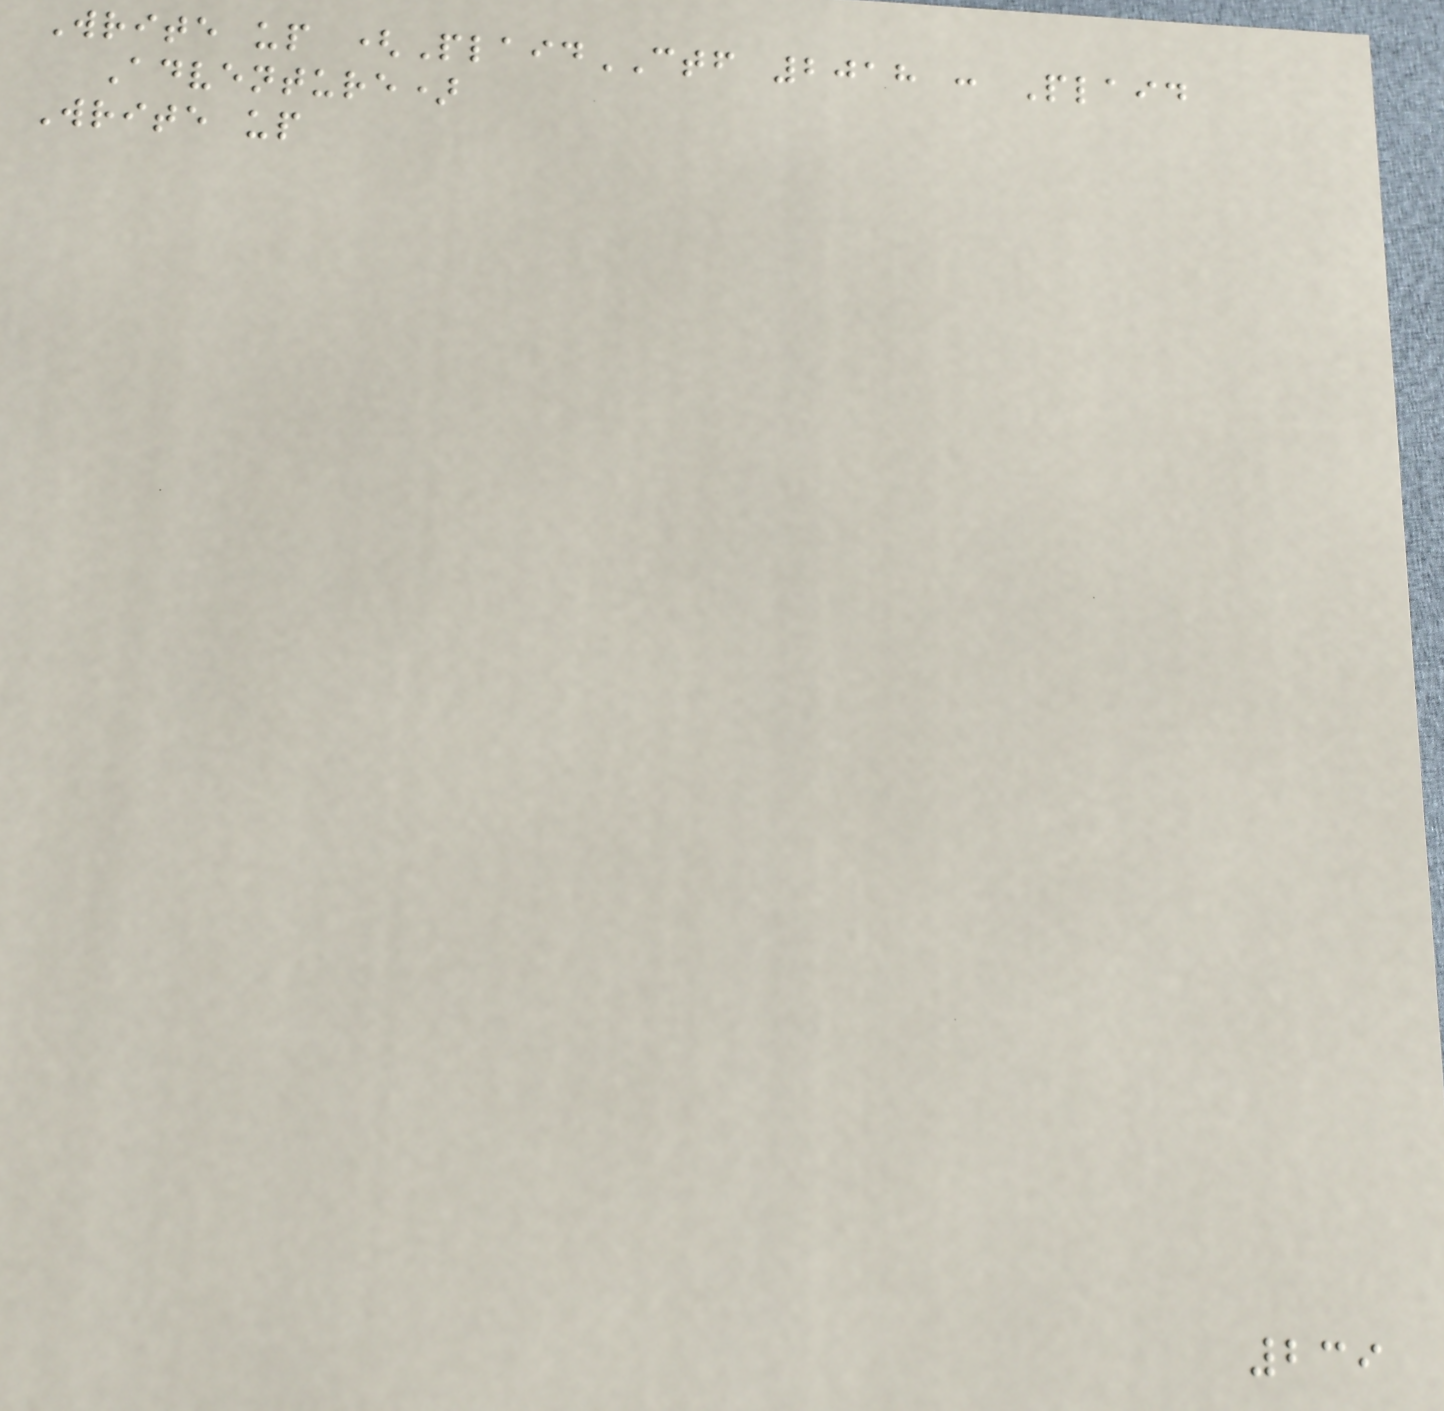Write up (PlaidCTF 2018 : Plaid
Adventure)
Write up
239
